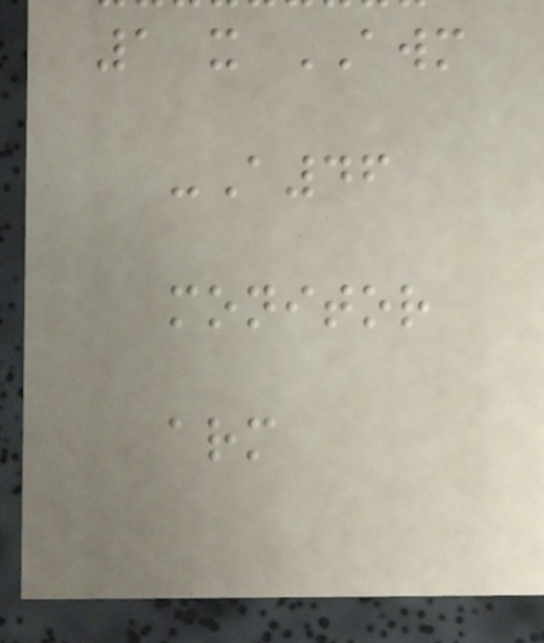1 x AWM
-A46
monitor
arm
